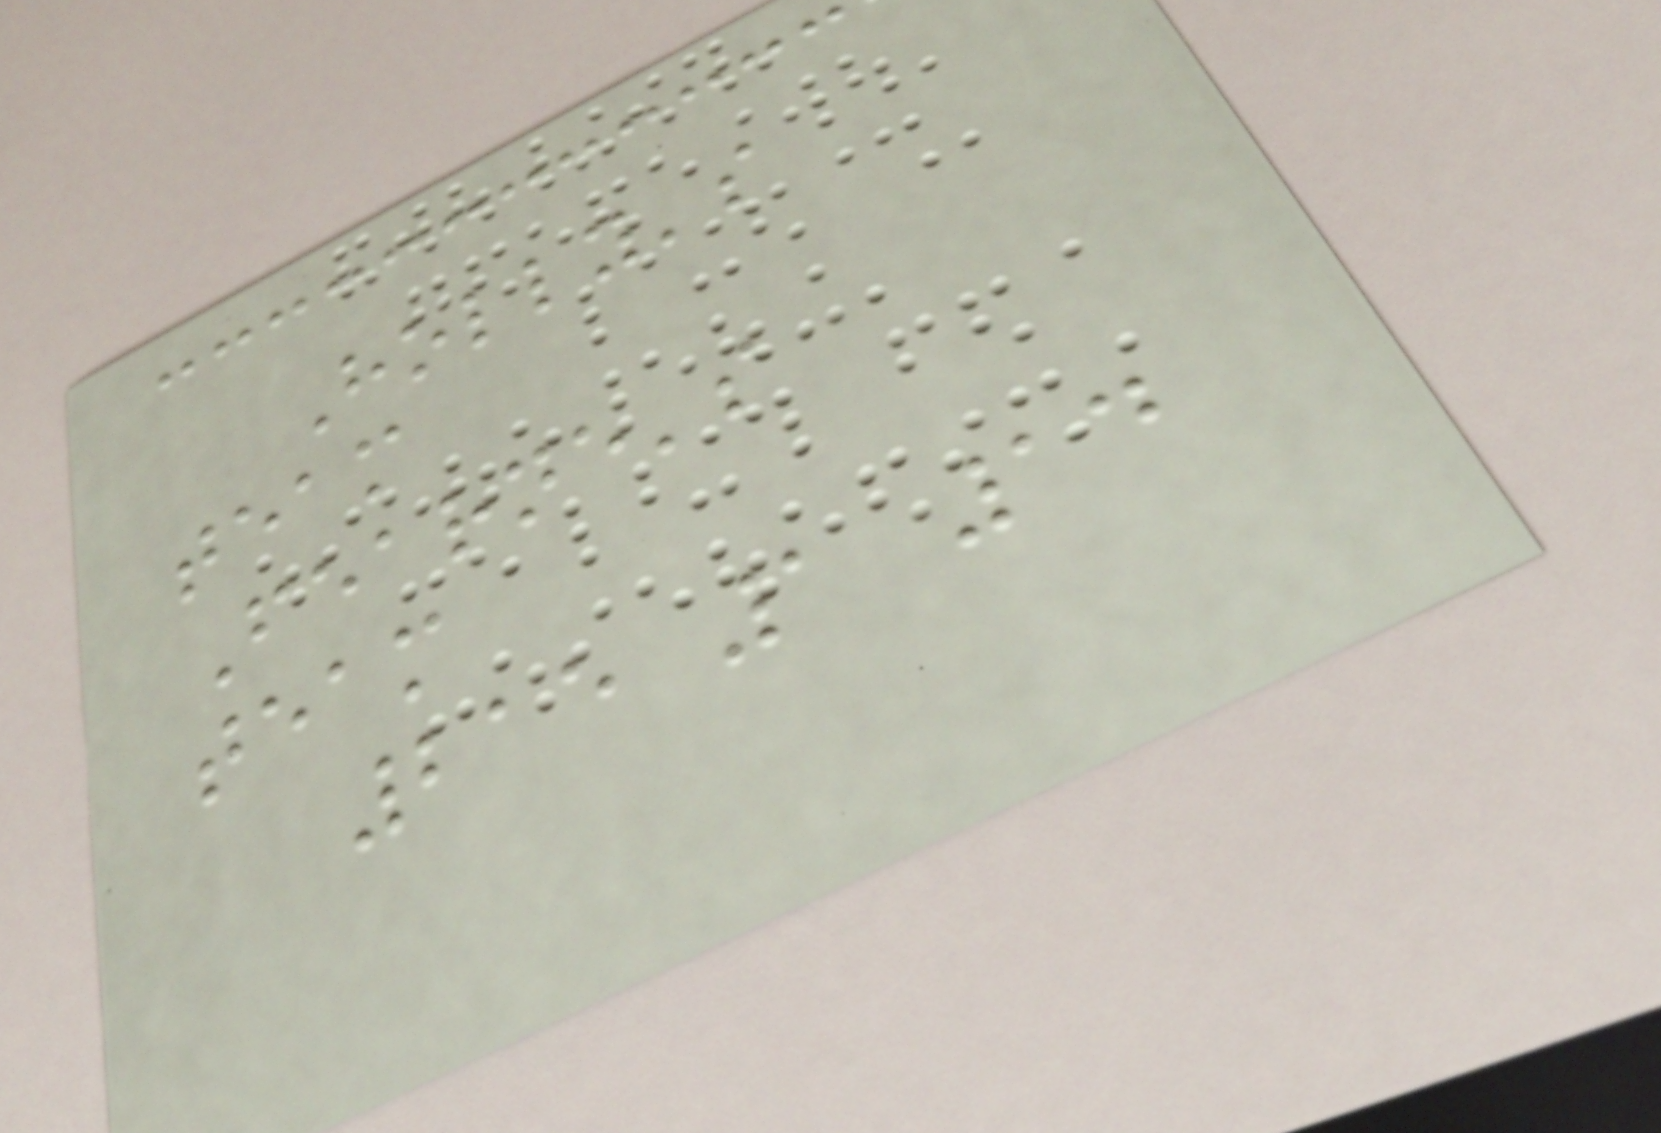Holly's
team
Fearne's
team
215 1 14
